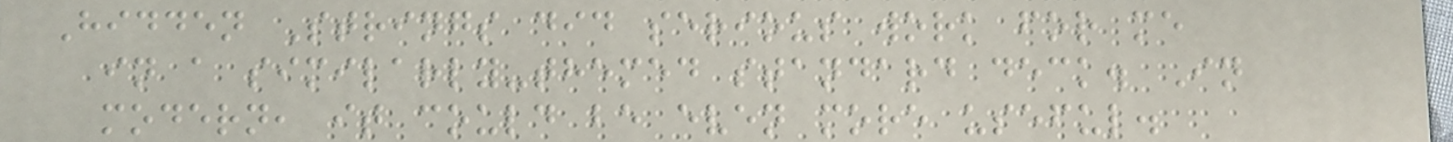Hidden Strings did serious work for me
in a similarly-themed standard deck. In
modern, it could be even more useful.
